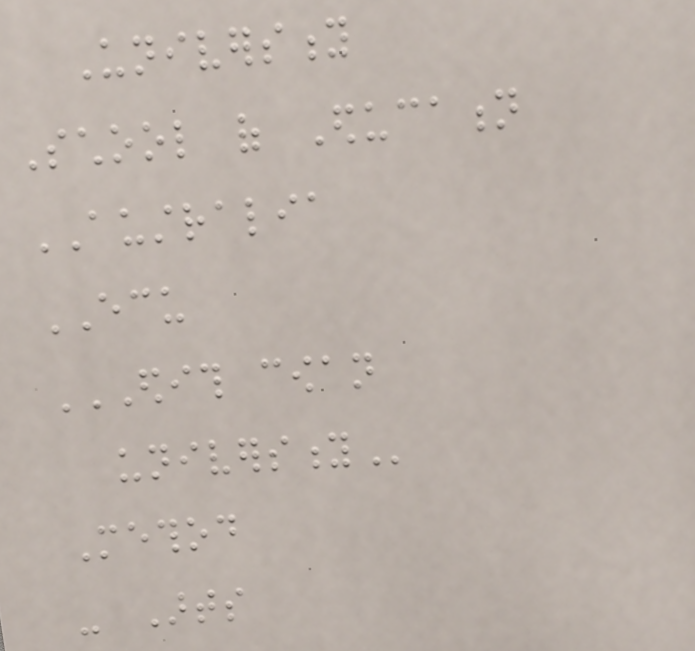University
School of Education
AUSTRALIA
ECU
EDITH COWAN
UNIVERSITY
Method
- Arts
